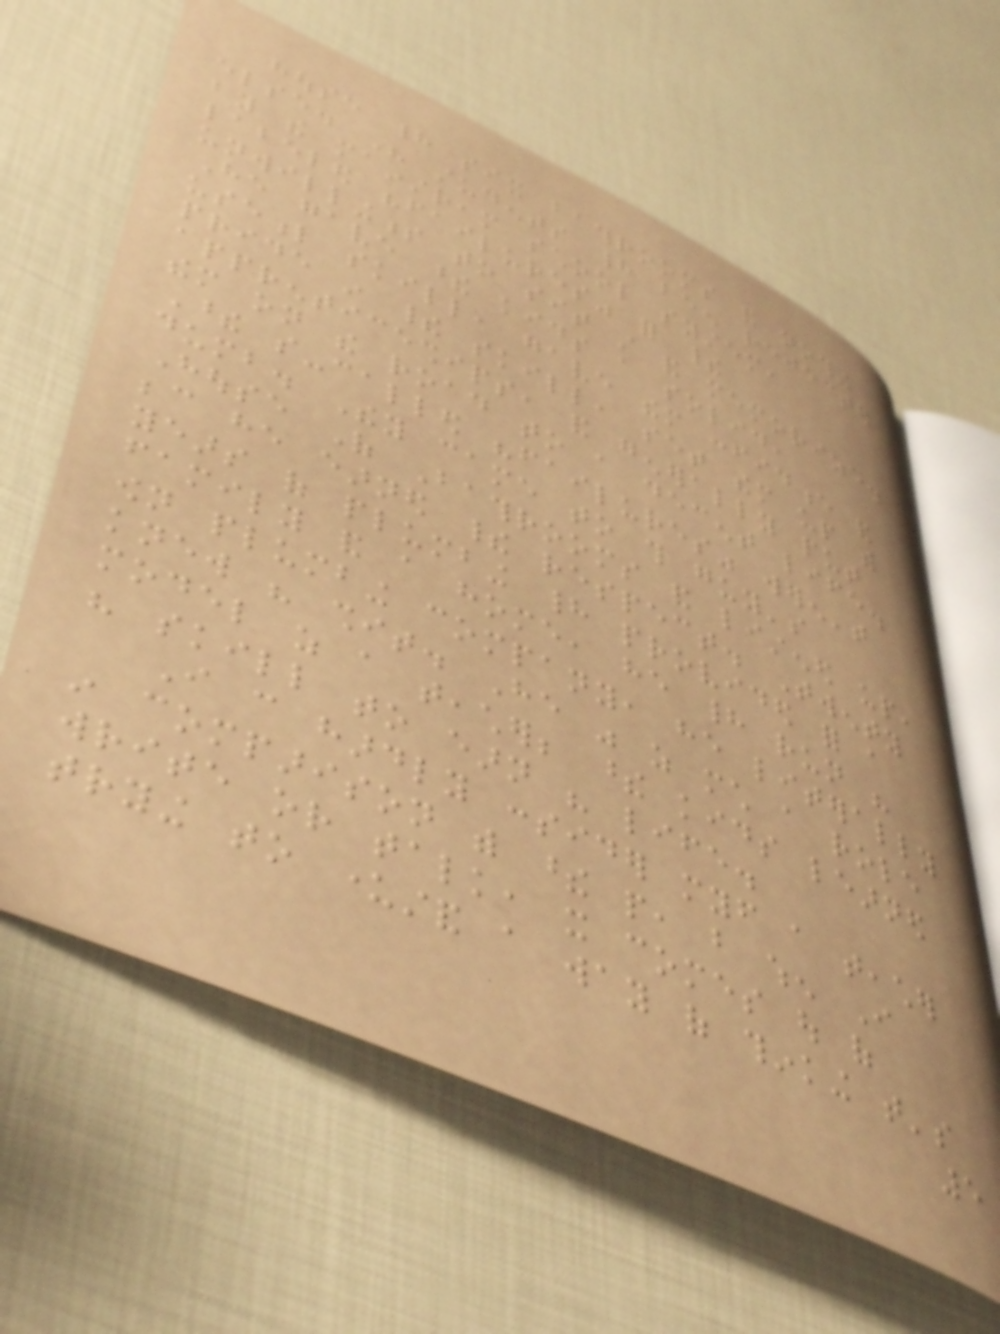house had six bathrooms and nothing
else. His students had been rejected
by the mainstream school system,
labeled "failures" for their
unwillingness to sit still and memorize.
He gave these kids a solid,
useful skill, gave them confidence and
pride in their skill, set them up with
apprenticeships, and generally put
them on the road to a decent life.
These so-called "failures" weren't
dumb. They came to this guy's
House Of Bathrooms and listened up,
because he earned their respect. Twenty
years of plumbing had provided for a
family and a home, he had run his
own plumbing company, he literally
knew his shit. He was as much a role
model as a teacher; these kids learned
his skill to earn his life.
I can hardly consider myself a teacher
in comparison with these people, but when I
write or talk, it comes out of
trying to understand a way of thinking that's
5
